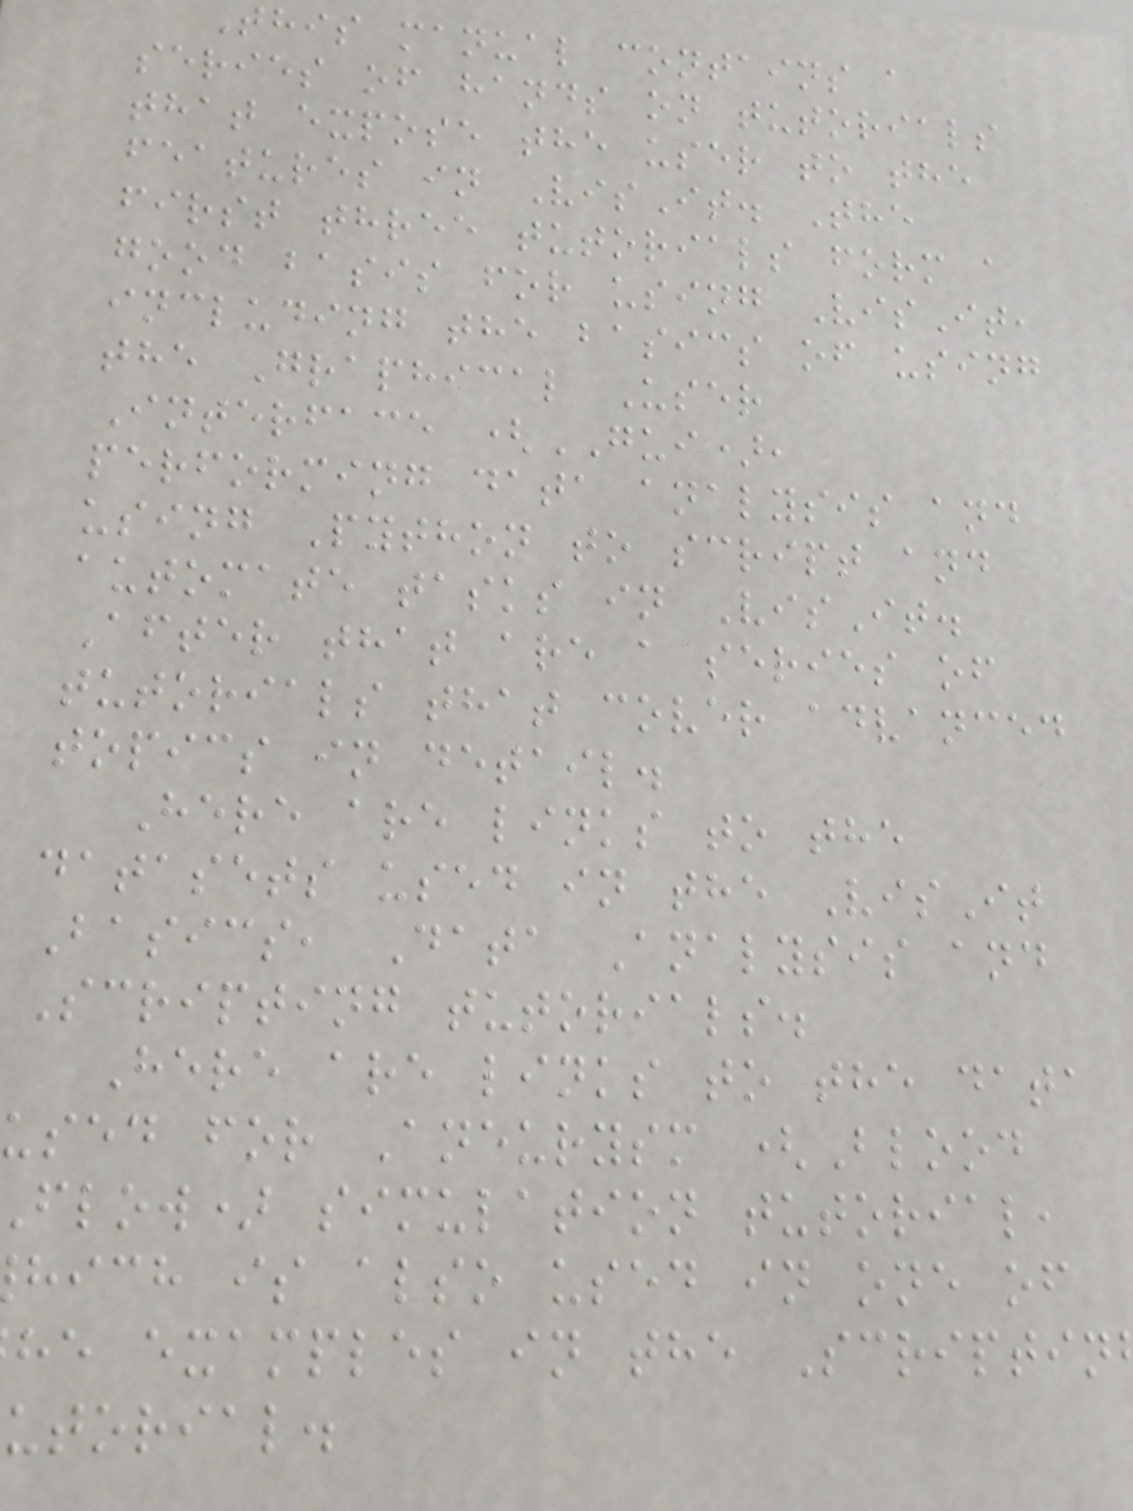this manual contains a
series of hands on tutorials
that expose the user to the
features in VisIt. The
first three tutorials form a
good basis for using VisIt,
including the basics of using
the Graphical User
Interface (GUI),
performing data analysis and
using Python to script and
automate tasks in VisIt.
After that are a series of
tutorials that cover advanced
topics in detail.
Here are links to the
datasets used in the VisIt
Basics, Data Analysis and
Scripting tutorials.
Here are links to the data
used for Aneurysm (Blood
flow) simulation tutorial,
hich is also used in one of
he examples in the Scriptin
utorial.
